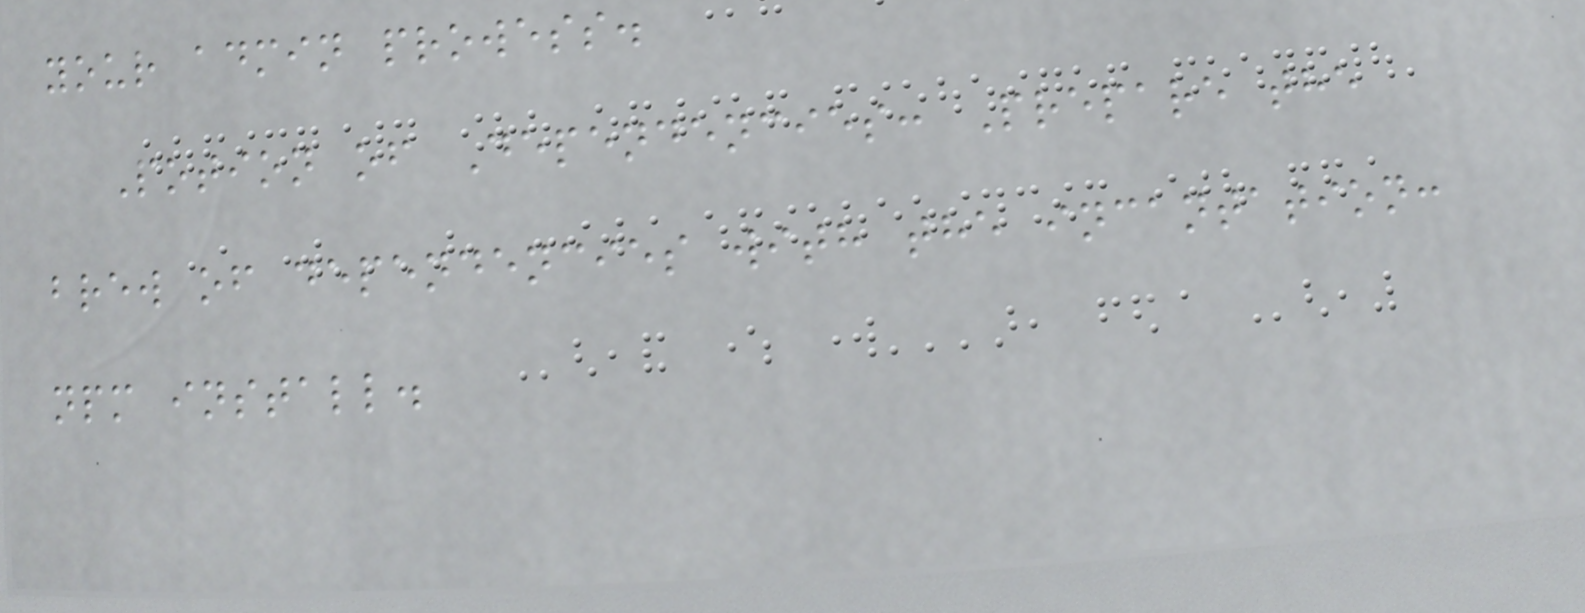your admin prowess.
Potion of Dependencies: Prepare the
brew of dependencies with the incantation:
npm install.
